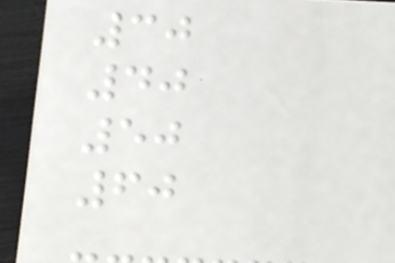30
40
50
60
